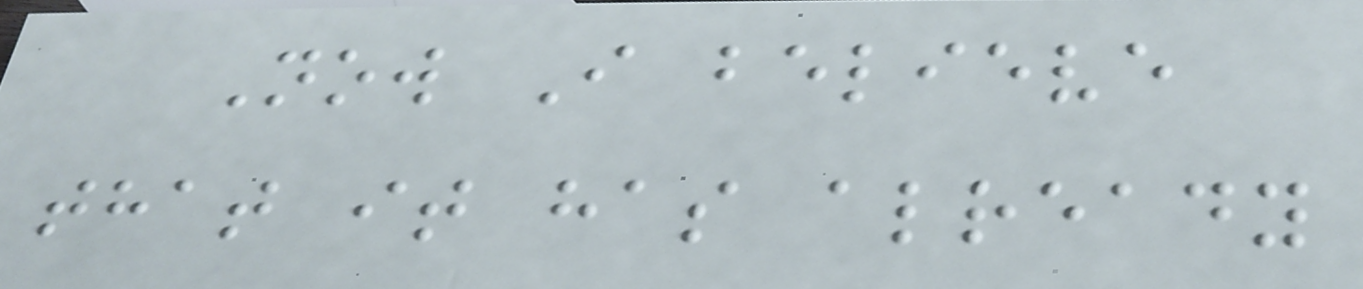Now I believe
that it has already
